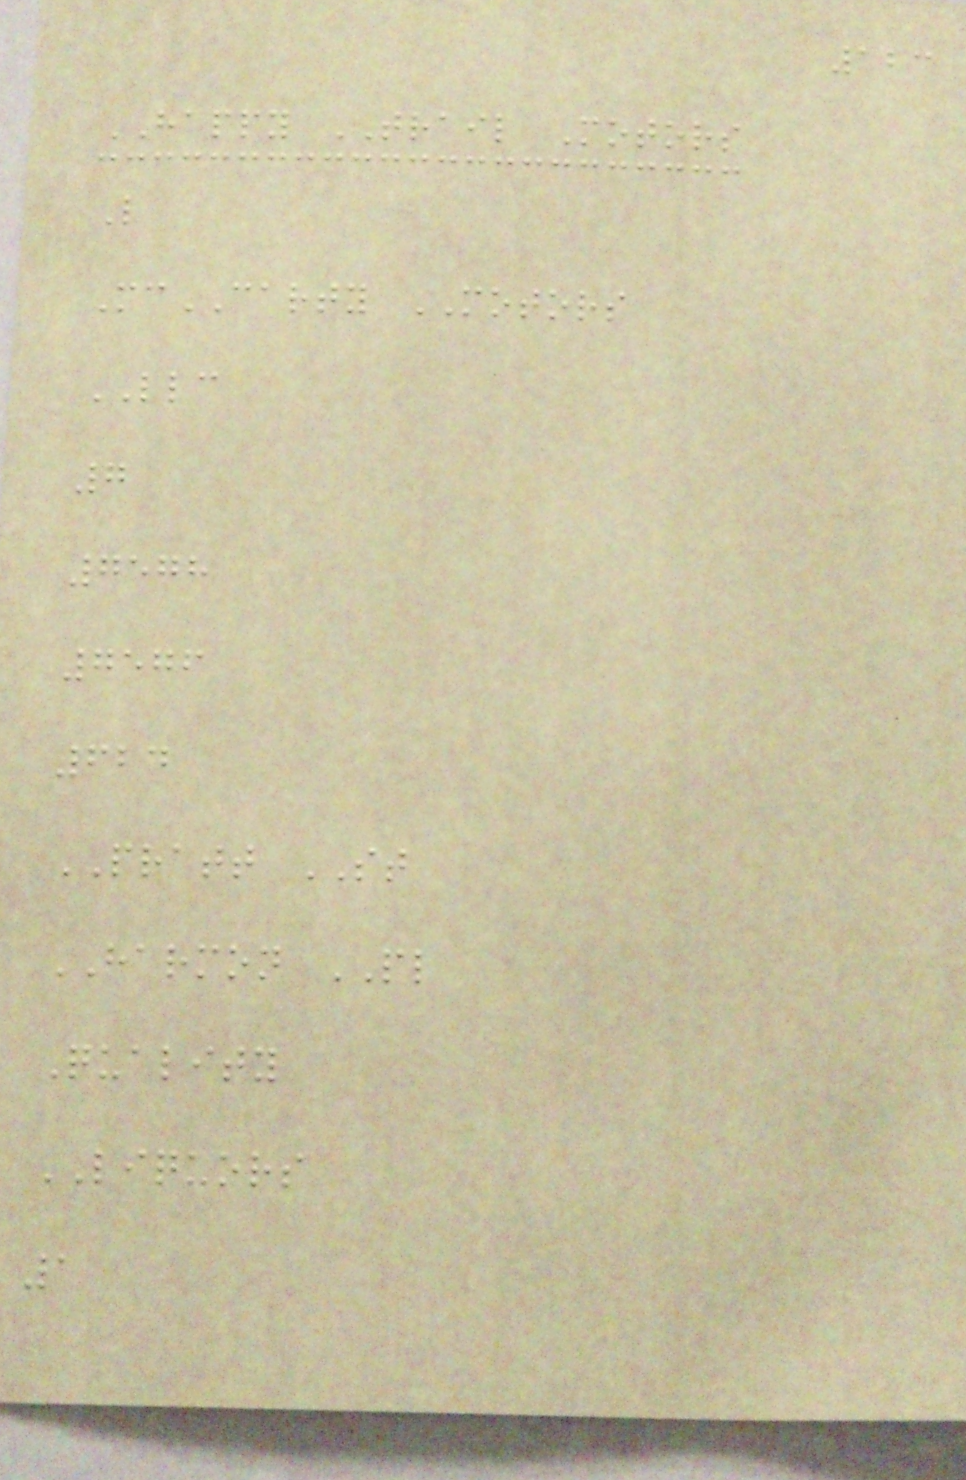123
HAPPY TRAIL Motors
L
McCARTY MOTORS
LLC
7
7578
7576
624
PRATT ST
HARMON PL
Quality
LIQUORS
1
